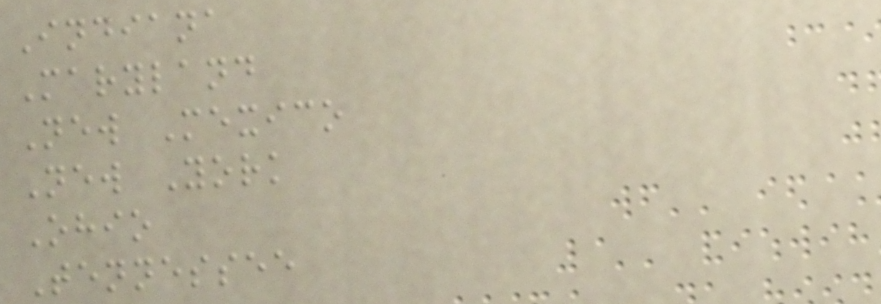Indiana
Maryland
New Mexico
New York
Ohio
Tennessee
